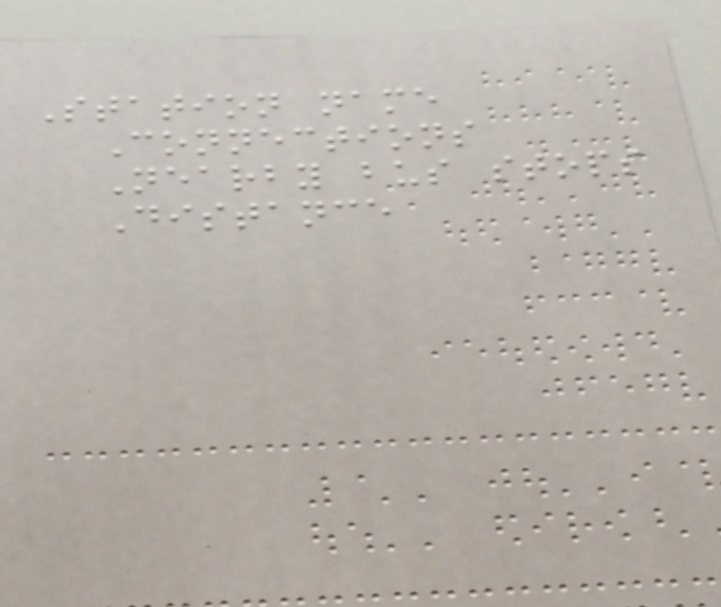Station name
Connections
Nearby bus stops
Distance
